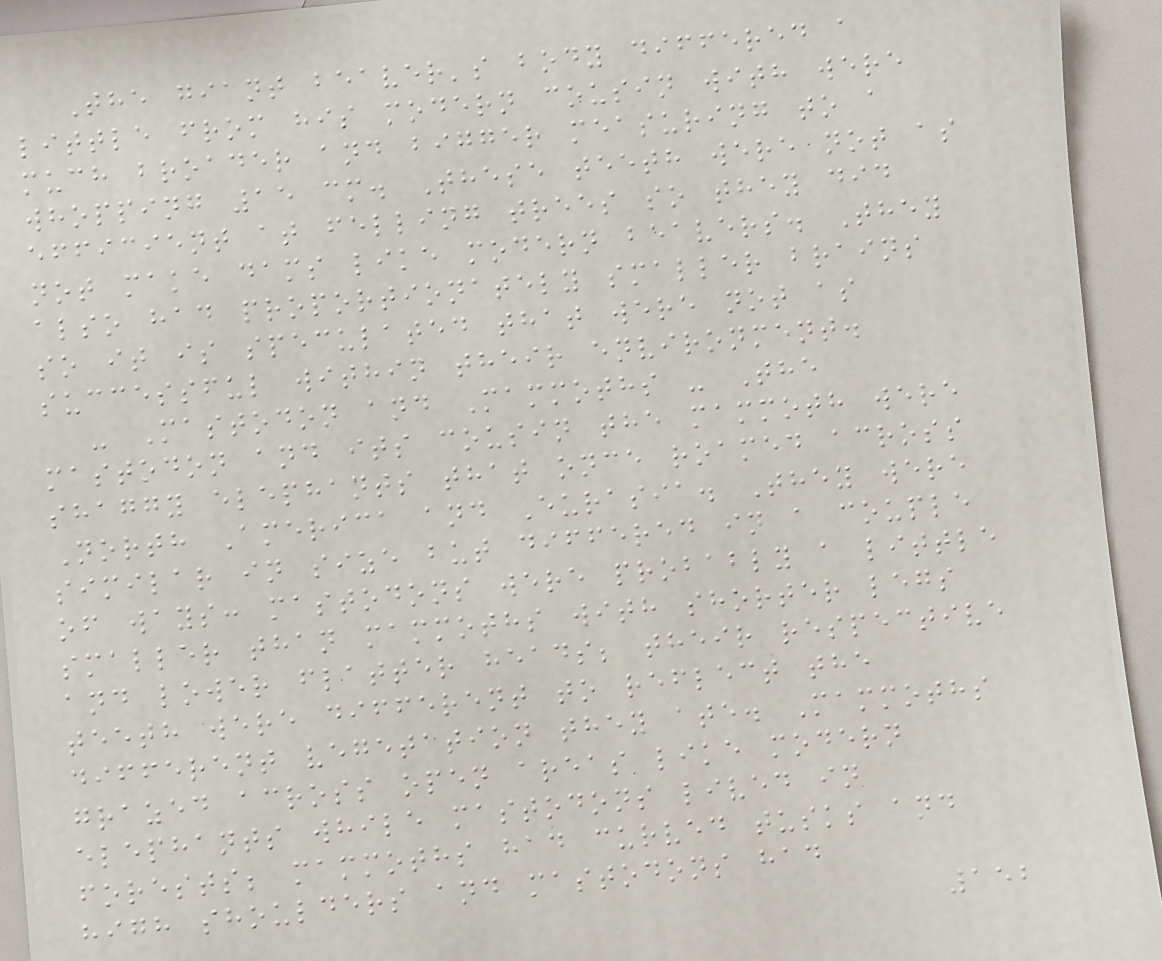The giant beaver's body differed a
little from his modern cousin with were
much broader and bigger measuring to a
whopping 15 cm. These teeth were not as
efficient at felling trees so they did
not make dams like modern beavers. They
also had proportionately smaller brains
so it is speculated that were not as
successful within their environment.
- Mastodon and Mammoths - The
mastodon and its cousin the mammoth were
shaggy elephants that once roamed across
North America and Eurasia. They were
similar in size but differed in a couple
of ways: mastodons were probably a little
smaller than mammoths with shorter legs
and lower flatter heads; their respective
teeth were different to reflect the
different vegetation they ate. Mammoths
grazed across open areas like modern
elephants while mastodons lived in
forests; mammoths had curved tusks and
high shoulders and mastodons had
152
